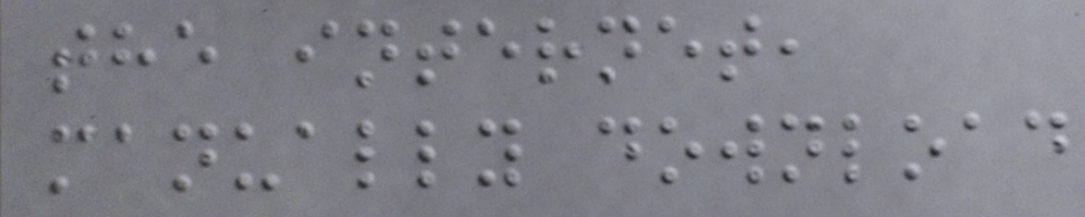the internet,
manually download
